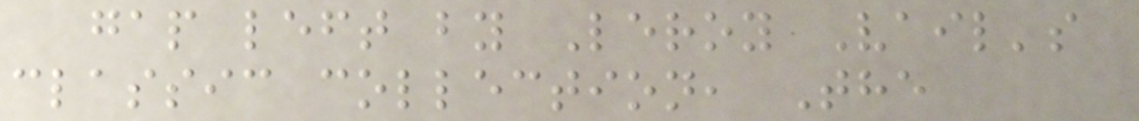gap left by Leroy Vail's
classic collection, The
